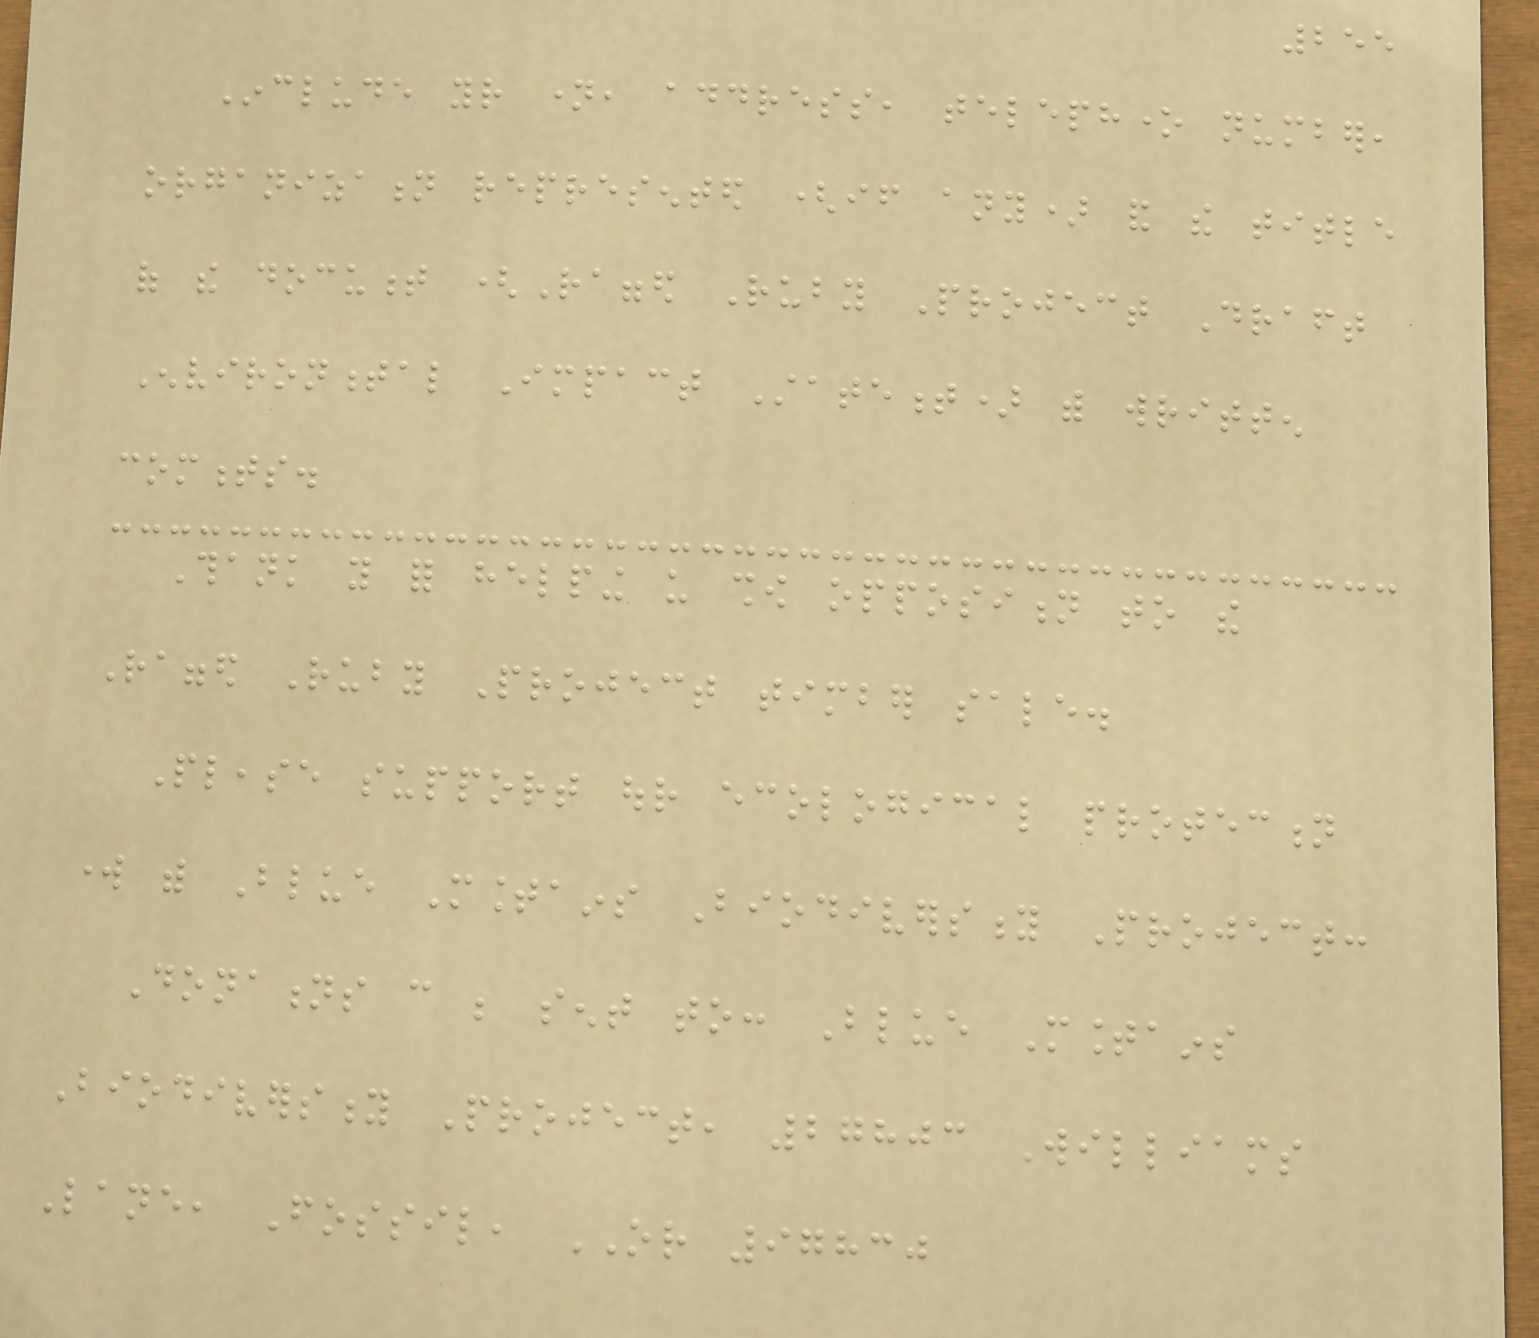255
Include your name, address, telephone number,
organization represented (if any) and the title
of the document (Ragged Ruby Project Draft
Environmental Impact Statement) with written
comments.
Thank you for helping us show opposition to the
Ragged Ruby Project timber sale.
Please support our ecological protection
work with Blue Mountains Biodiversity Project:
Donations can be sent to: Blue Mountains
Biodiversity Project, 27803 Williams
Lane, Fossil, OR 97830
